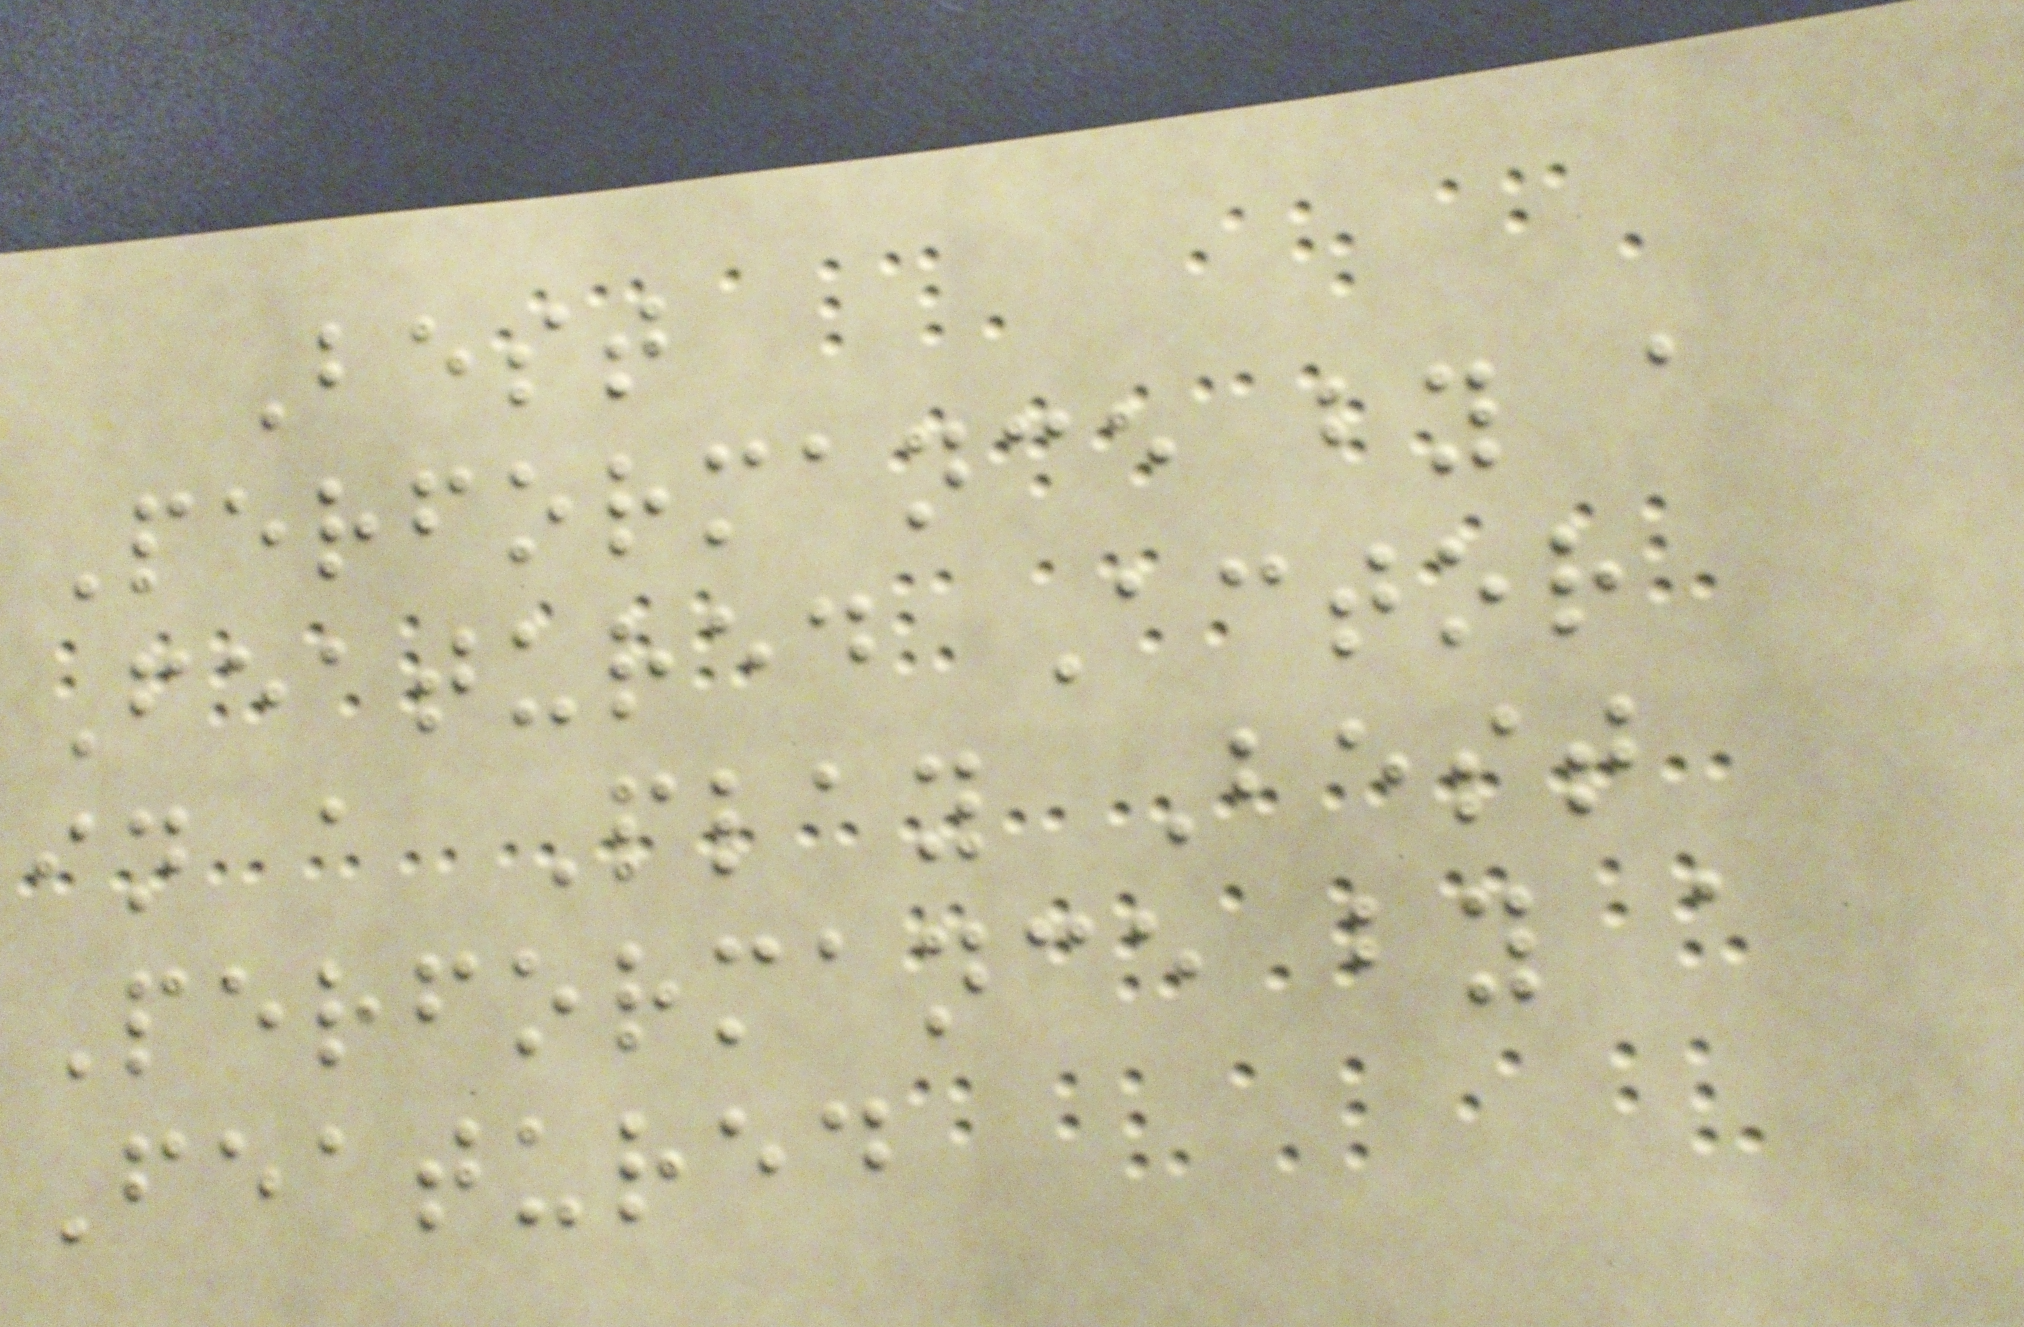Best
Performance by a
Featured Actor
in a Play Best
Performance by a
Featured
